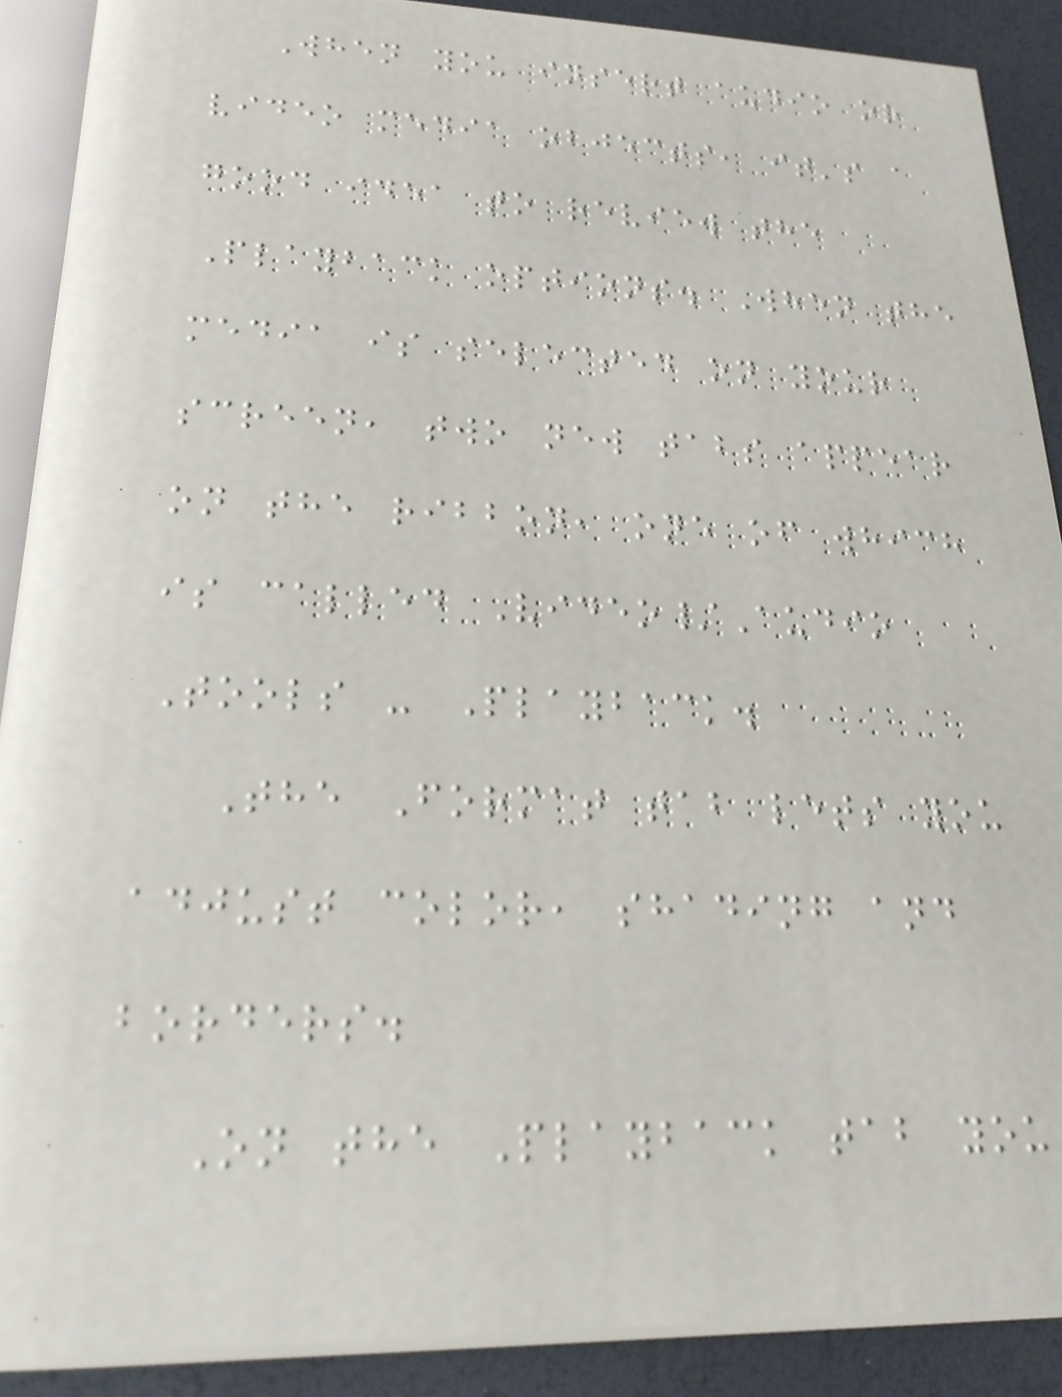When you insert audio or
video media objects, it's a
good idea to review the
Playback options. When the
media is selected on your
screen, two new tabs appear
on the ribbon, one of which
is called Video/Audio
Tools - Playback.
The Format tab lets you
adjust color, shading and
borders.
On the Playback tab you
